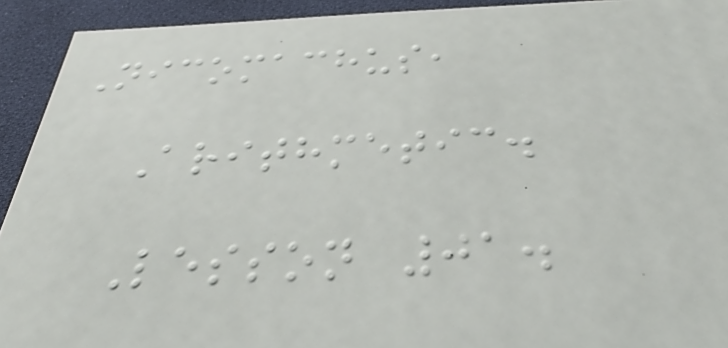Nicomachus,
Arithmetic.
Lesson 01.
